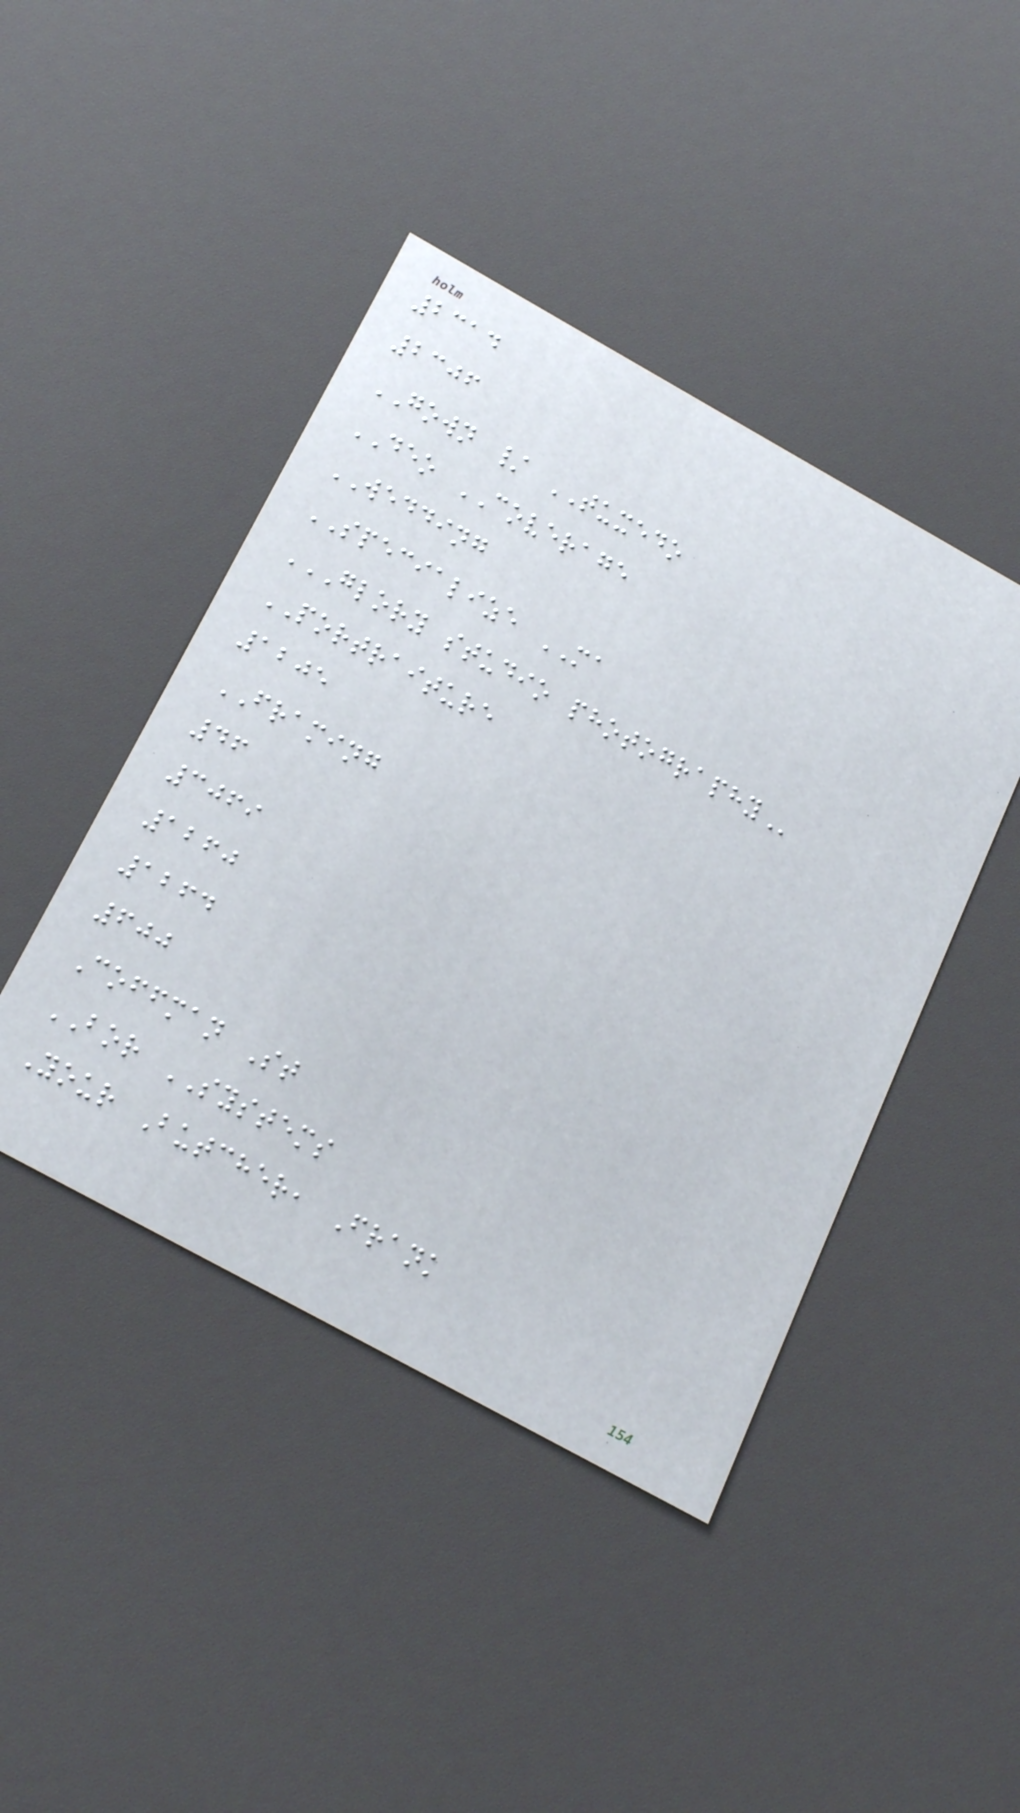2314
2306
GOWN / TUXEDO
DEO COVERAGE
WEDDING
SPECIALIZE MA
GLORY STUDIO PHOTOGRAPHY
PORTRAITURE
1205
FRAMING
46
3069
1260
1264
600
Coffman St
BOR SYSTEMS
Your Butcher, Frank
